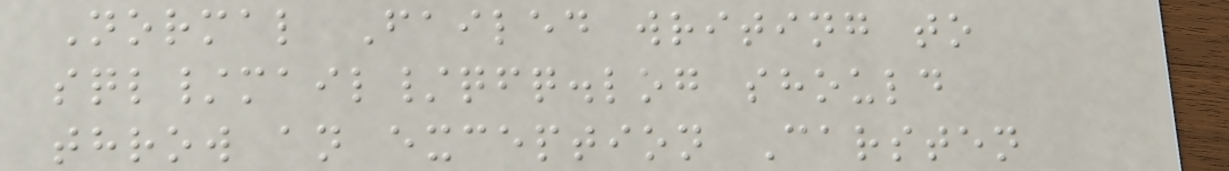Normal Failed writing to
sql/mail/qfq.log should
throw an exception Carsten
